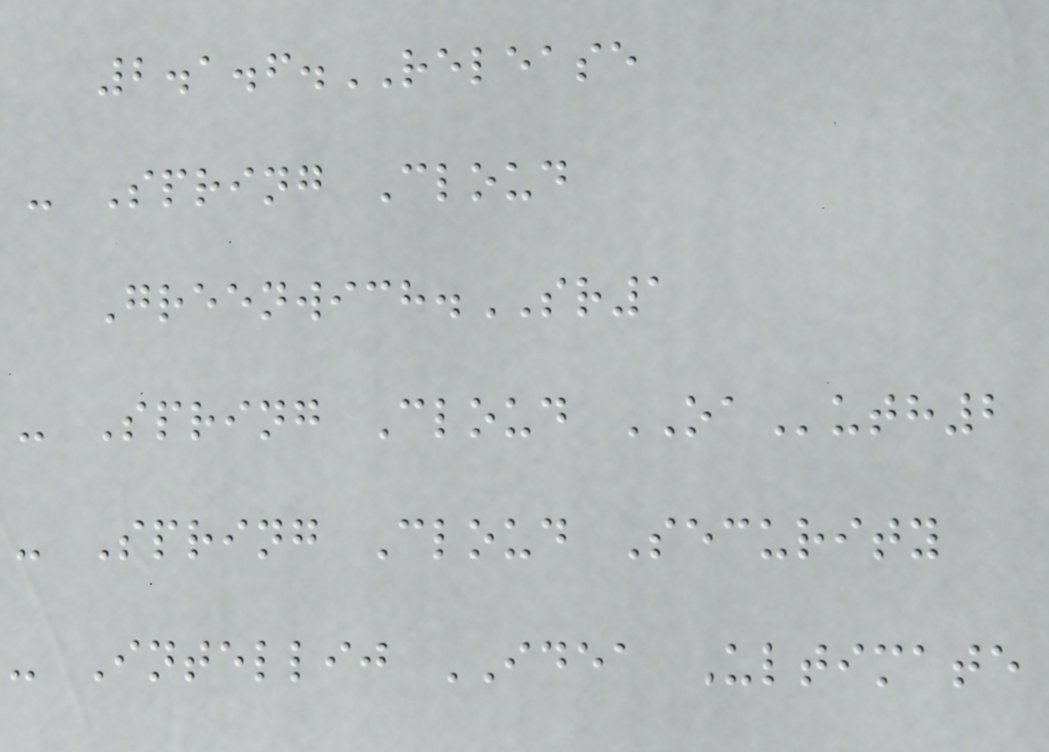2.1.6.RELEASE
- Spring Cloud
Greenwich.SR1
- Spring Cloud OAuth2
- Spring Cloud Security
- Intellij IDEA Ultimate
